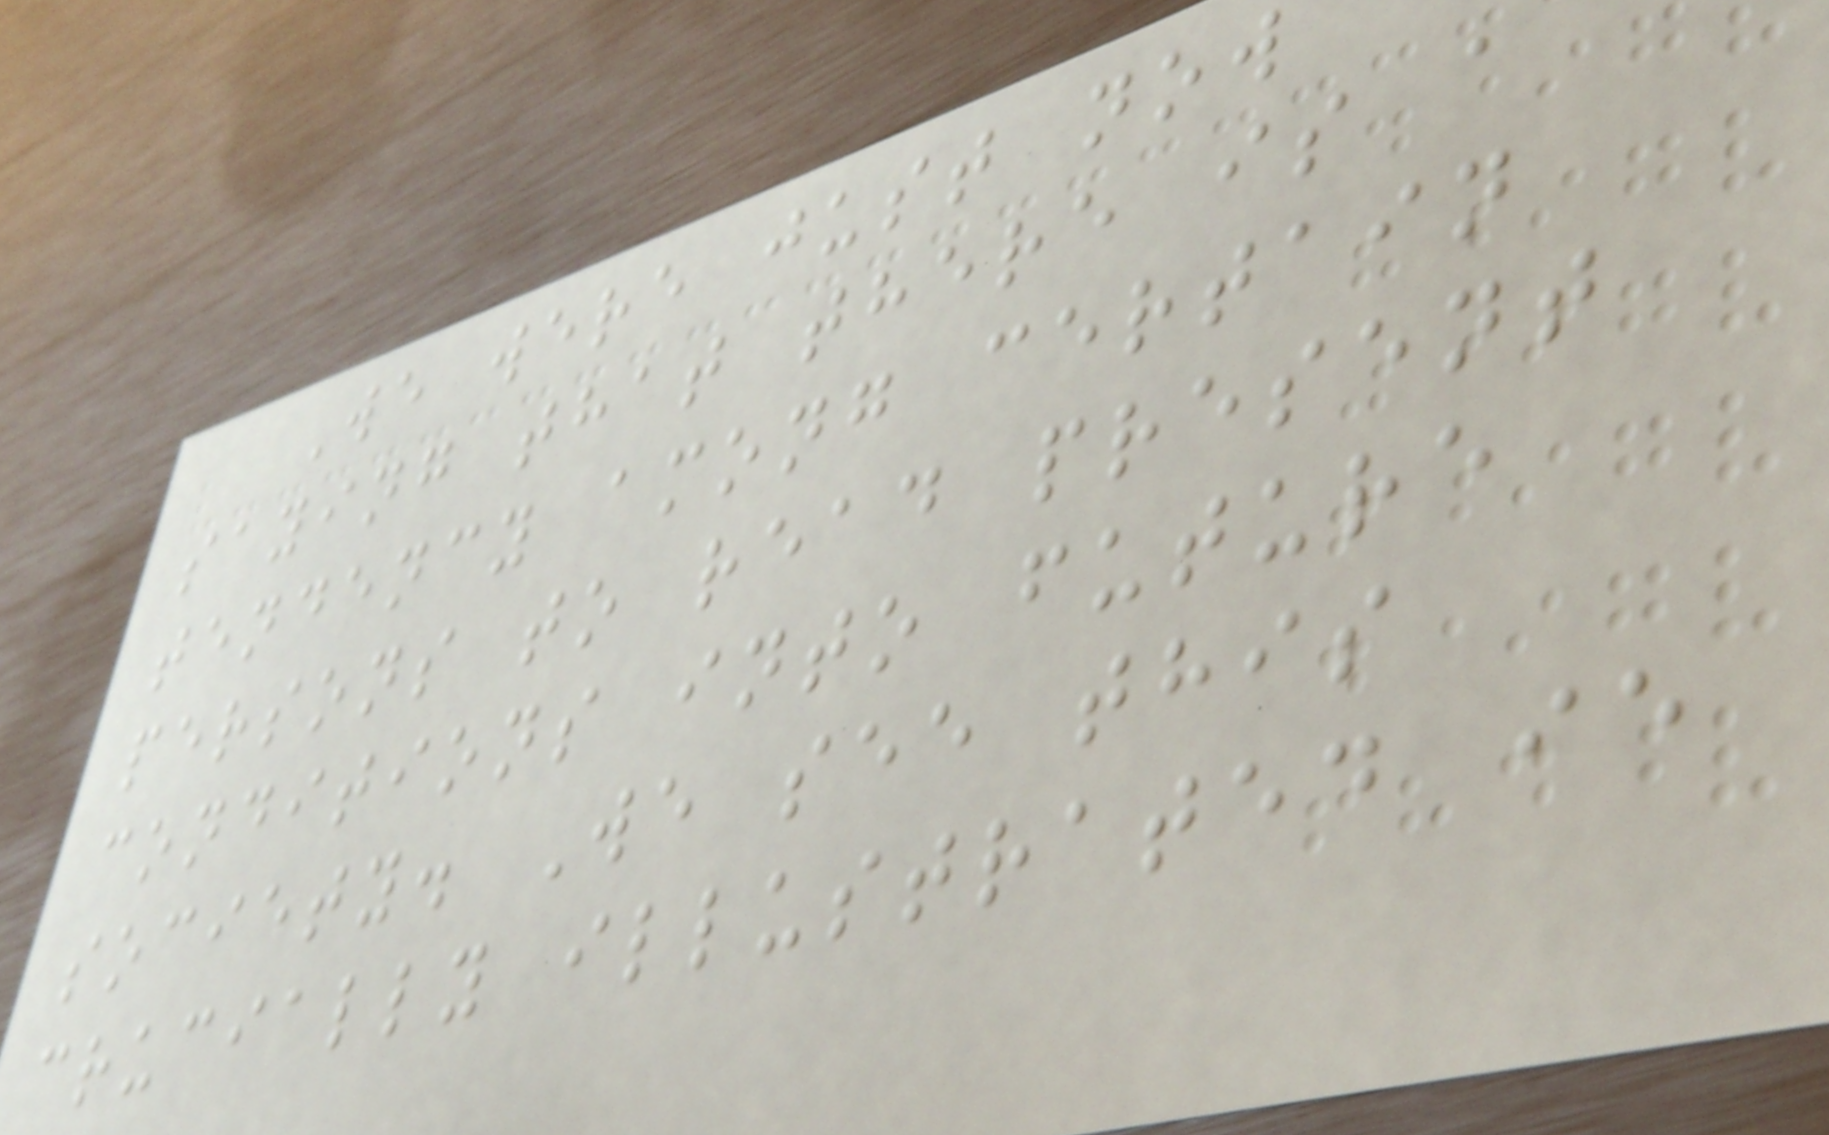We were just now
saying that there is a
tendency among certain
persons to read present
conditions into future
society. We see this
crucially illustrated ie
